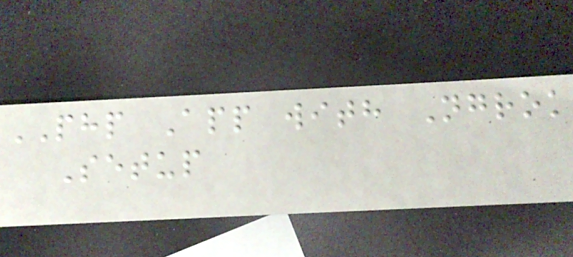PHP App with Ngrok
Setup
